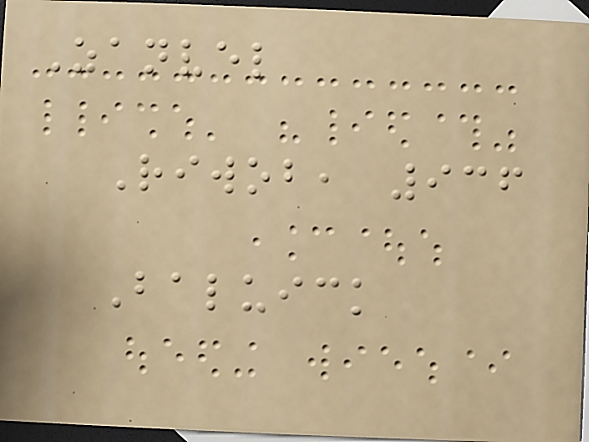Zanvel
Riwob, 936
Baluick
